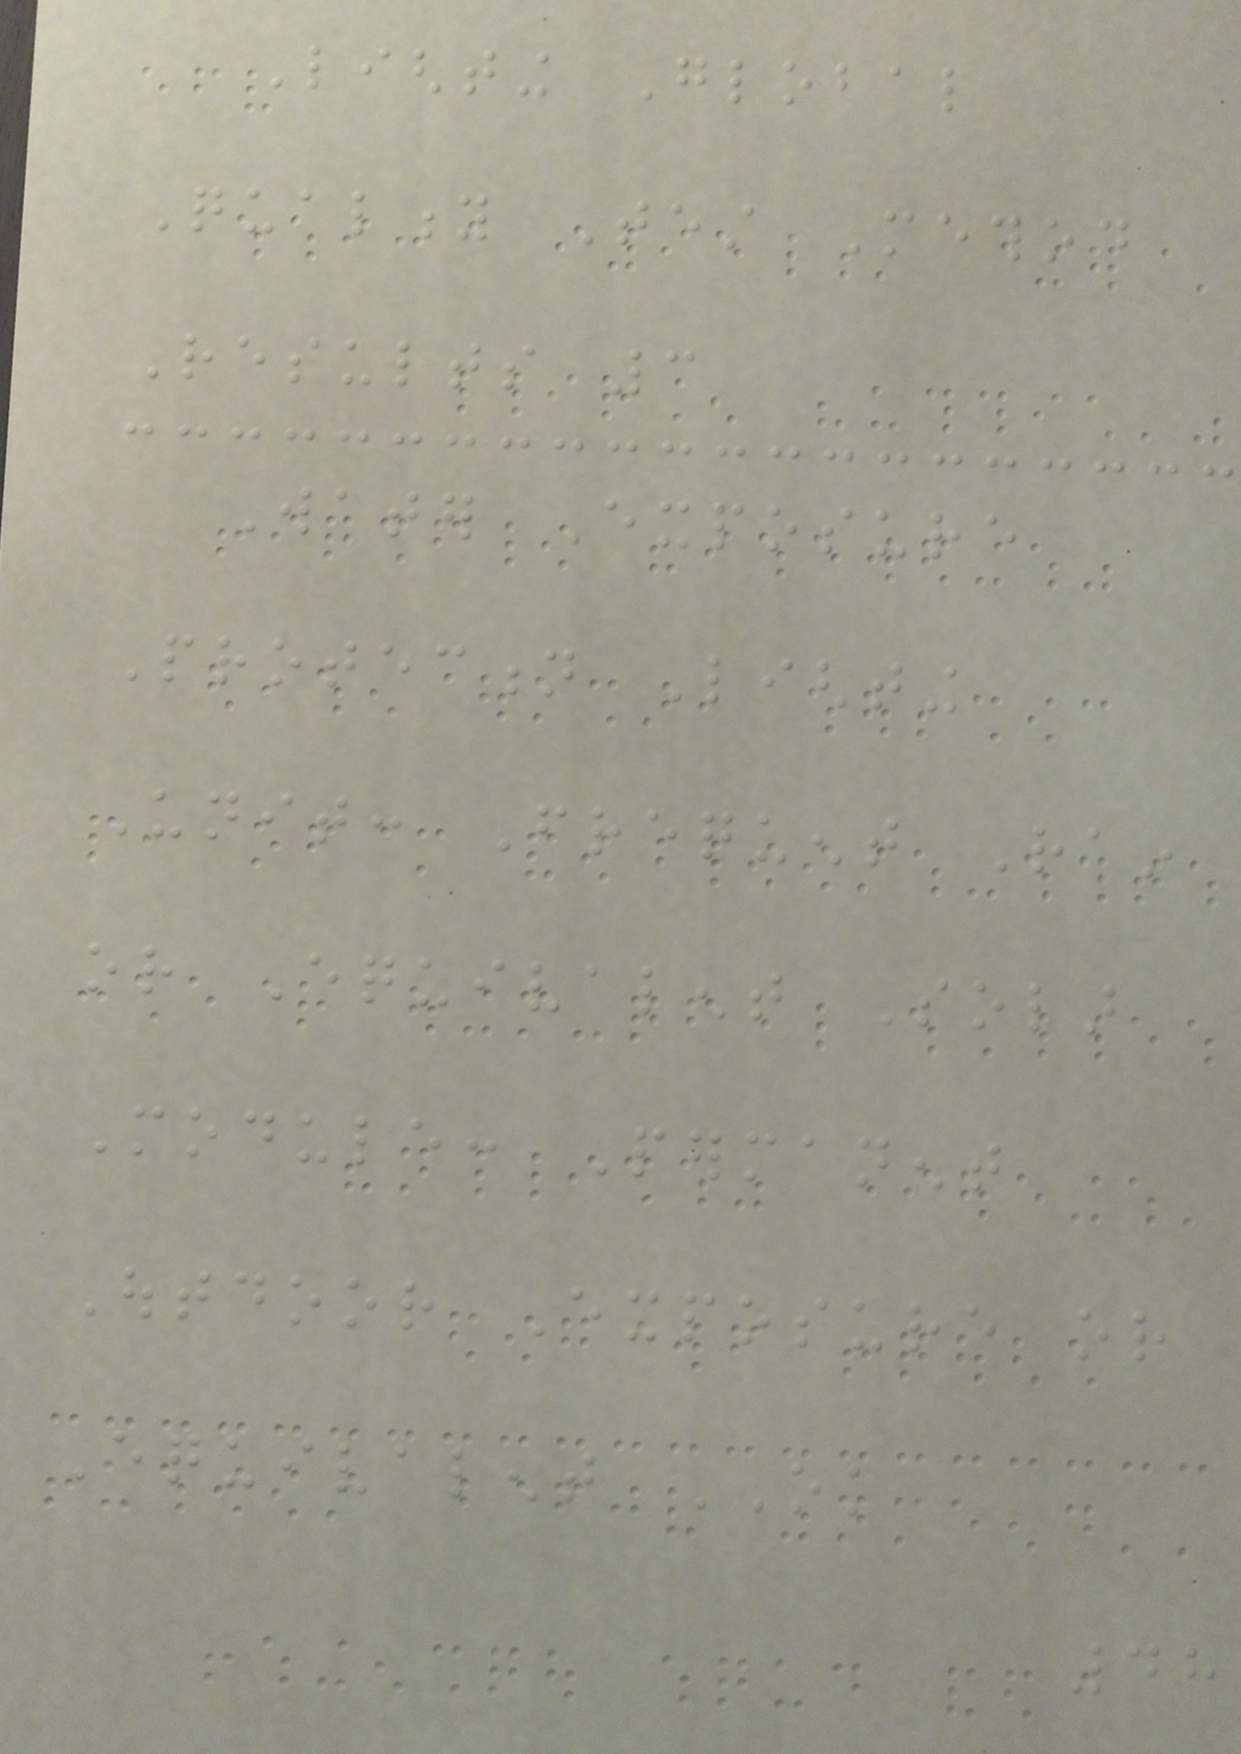Lighting Global
Quality Test Method
Results 3
Water Exposure
Protection Lighting
Unit: Frequent Rain
or Equivalent Solar
Module: Permanent
Outdoor Exposure or
Equivalent OK
48
